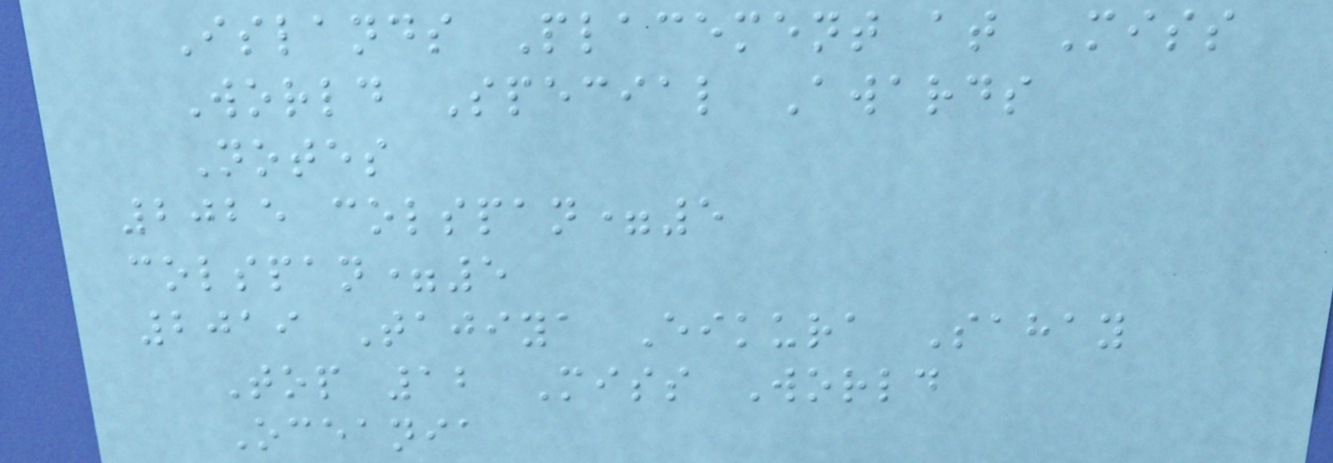Islands Placement at Miss
World Special Awards
Notes
2025 colspan=5
colspan=5
2019 Tajiya Eikura Sahay
Top 12 Miss World
Oceania
